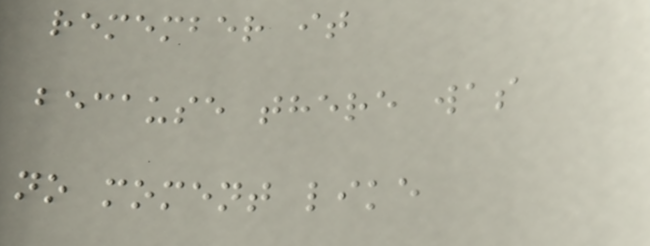remember it
because there was
no moment like
